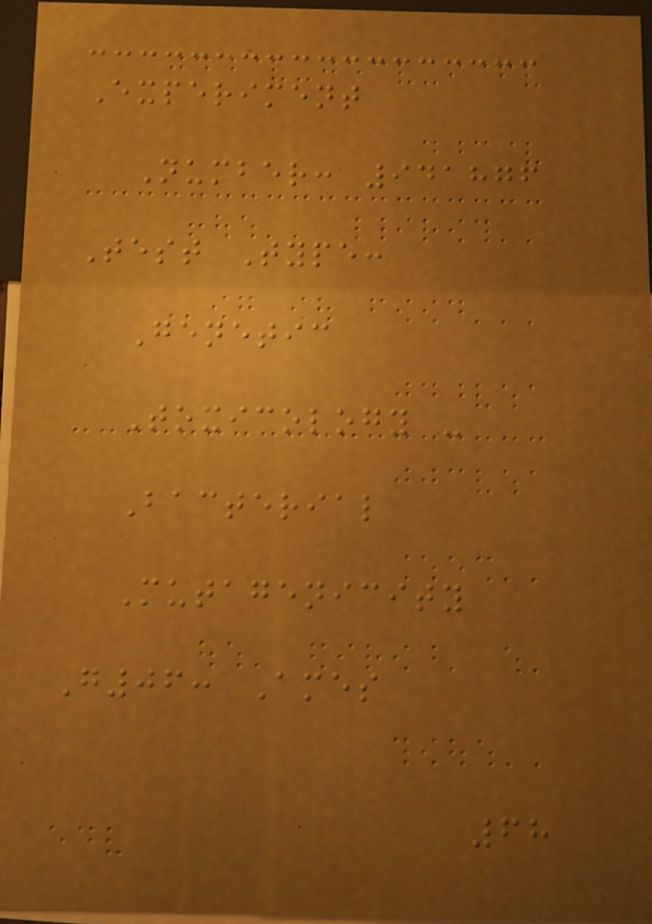Experiment
Number: 941876
Test Type:
Genetic
Toxicology -
Bacterial
Mutagenicity
G06: Ames
68
